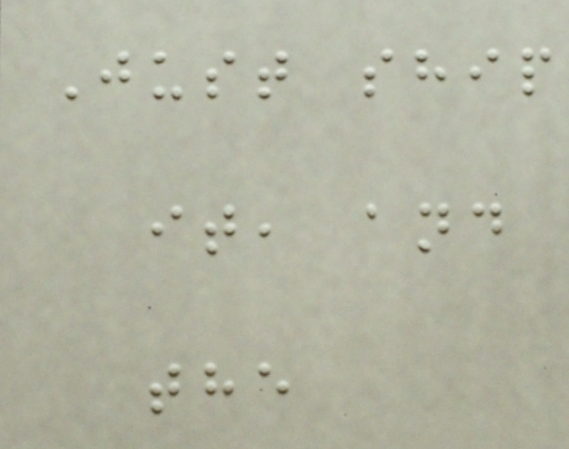Just ship
it, and
the
